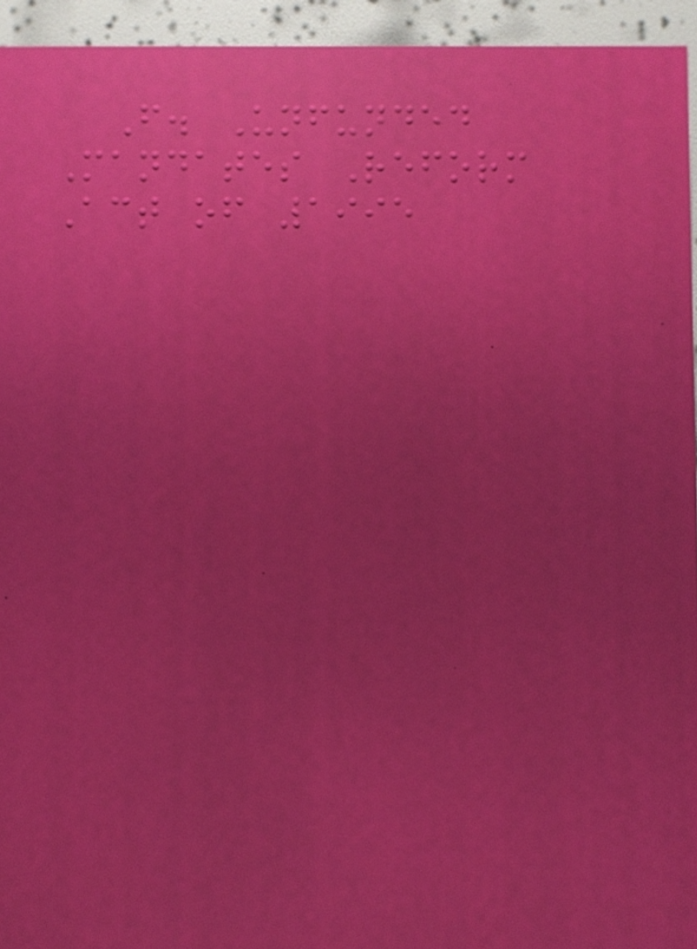F. Unfunded
Mandates Reform
Act of 1995
